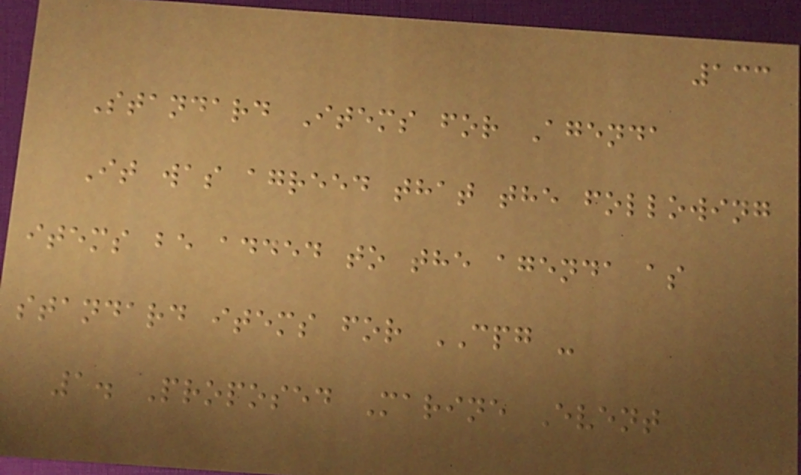133
Standard Items for Agenda
It was agreed that the following
items be added to the agenda as
standard items for CPG -
1. Proposed Marine Event
